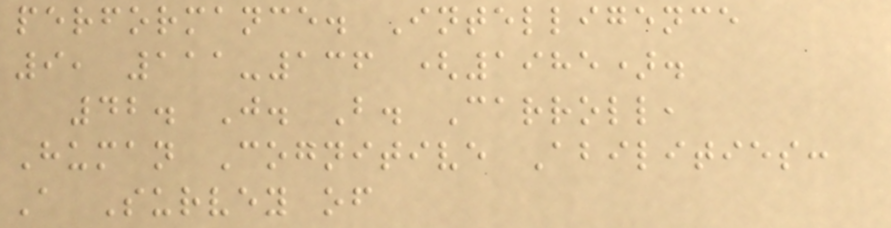performance. Intelligence
9, 111-136 (1985).
42. J. B. Carroll,
Human Cognitive Abilities:
A Survey of
